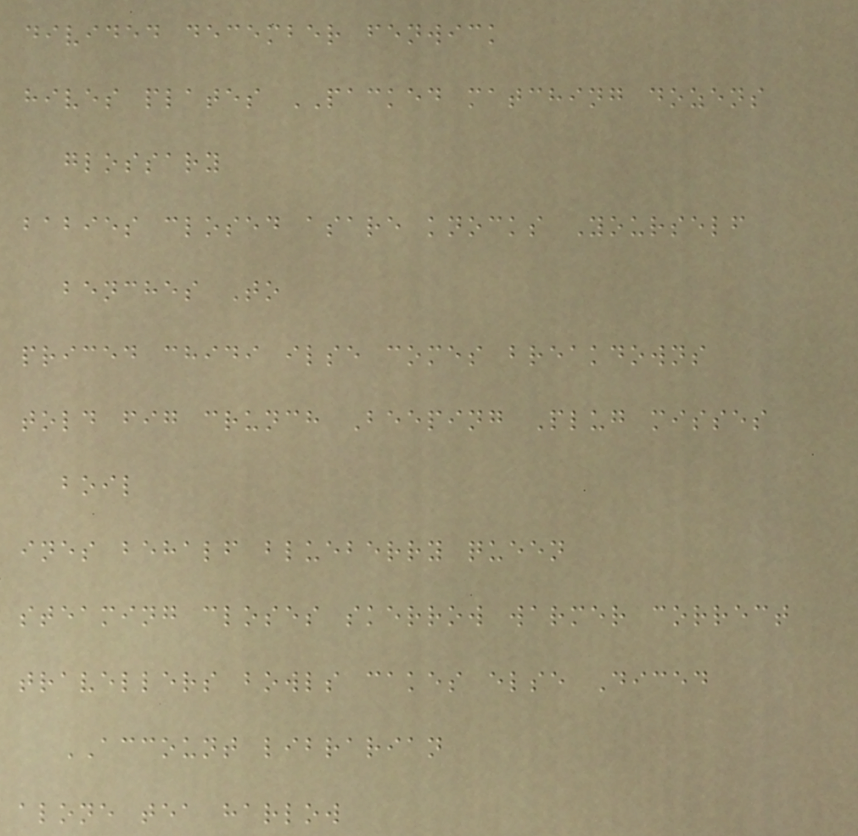divided december fenwick
hives plates PACKED matching dozens
glossary
babies closed asare knocks Yourself
benches To
priced chidi ilse comes breakdowns
told fig crunch Beeping Plug misses
boil
ines behalf blueberry queen
steaming closes skerrow warmer correct
travellers bowls cakes else Diced
ACCOUNT librarian
alone tea harlow
